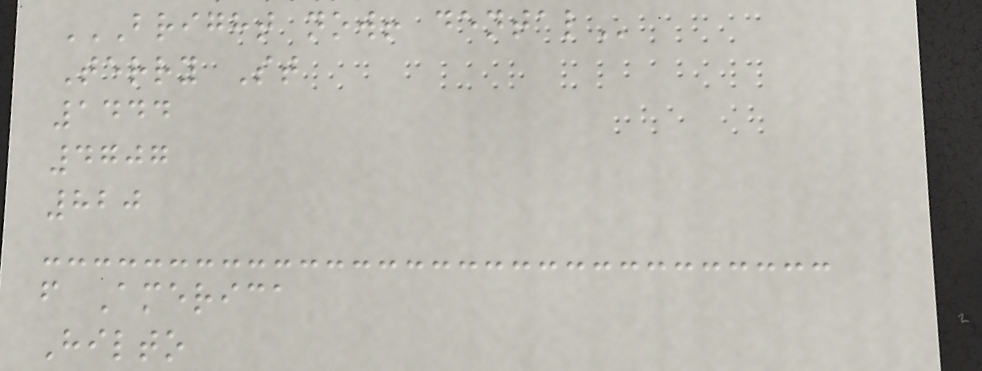BRIGHT NOW! DENTAL
Terry St
1444
4707
820
f America
Hilto
